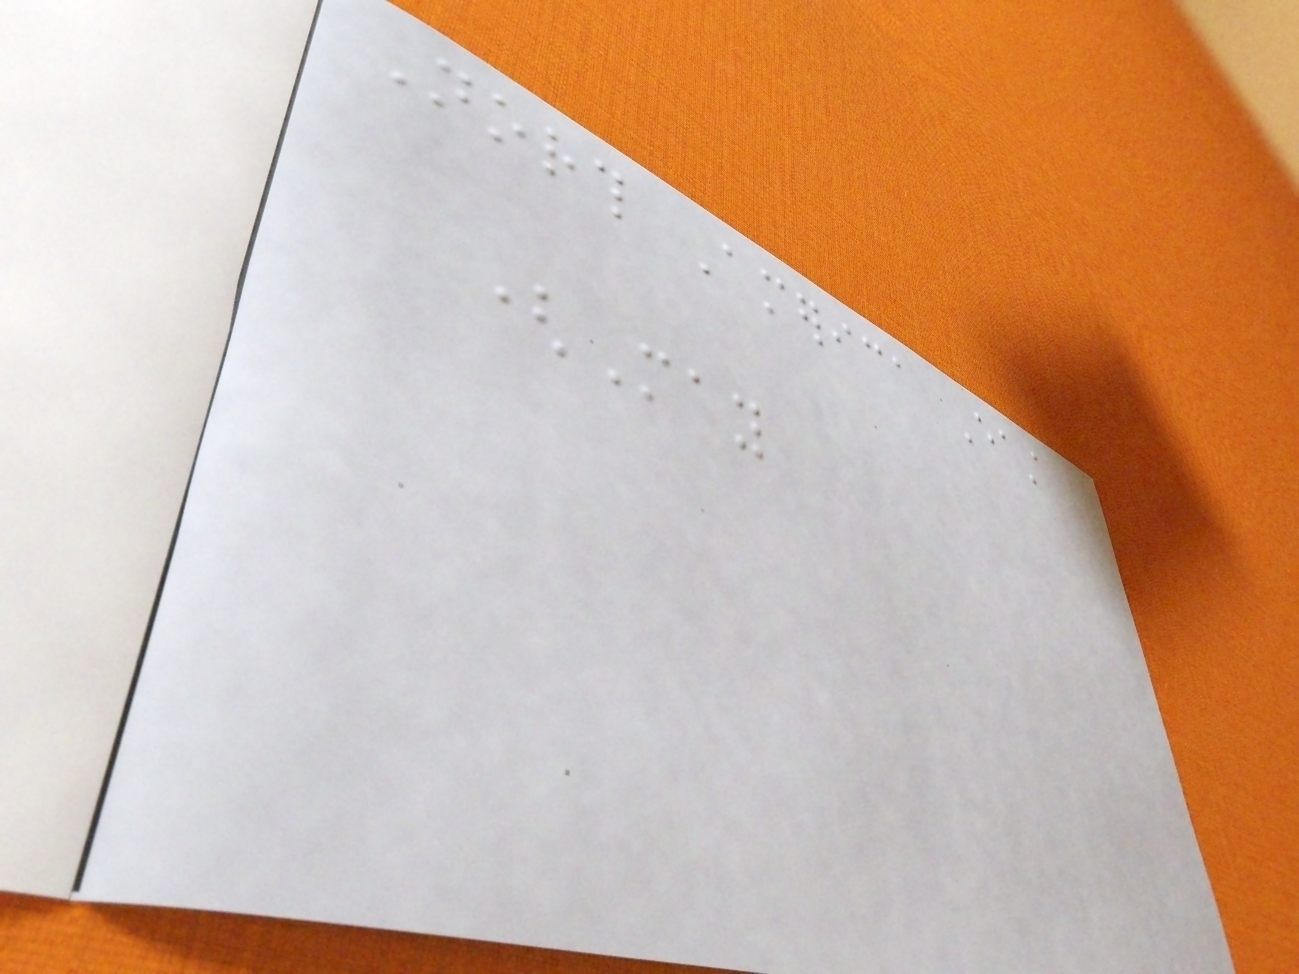North America East
(May
